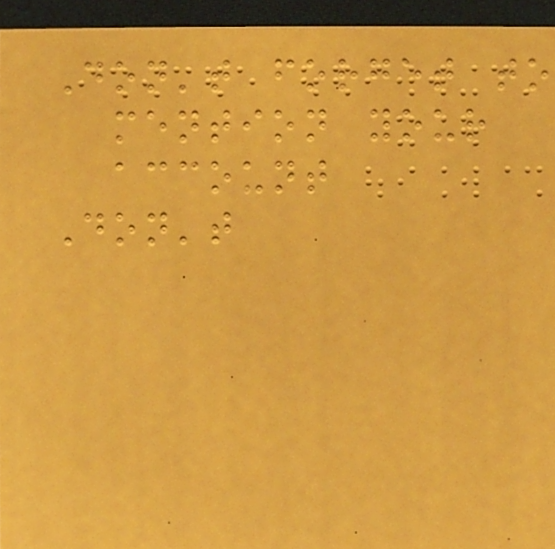Don't forget to
mention your
account
Don't
